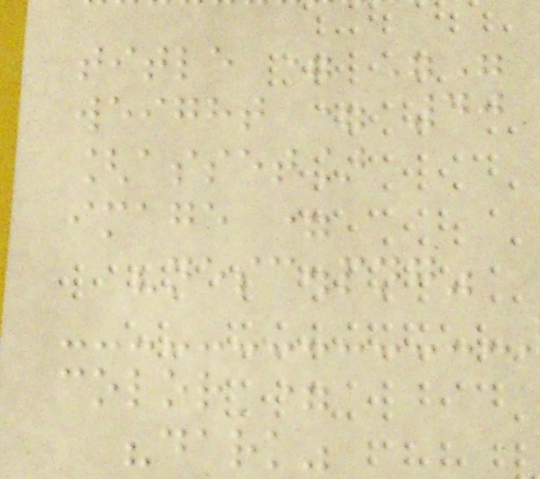title = ""
weight = 40
[asset]
image =
"nesc.png"
color =
"dark"
